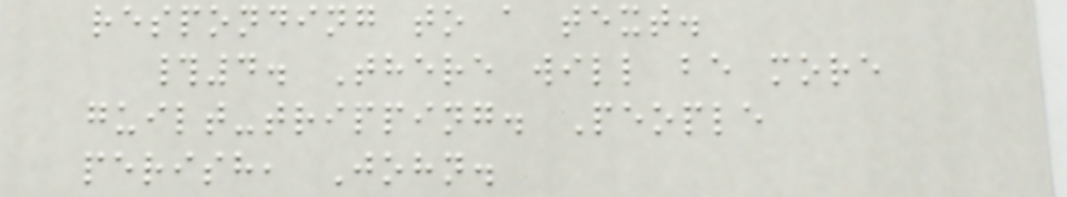responding to a text.
#4. There will be more
guilt-tripping. People
perish, John.
